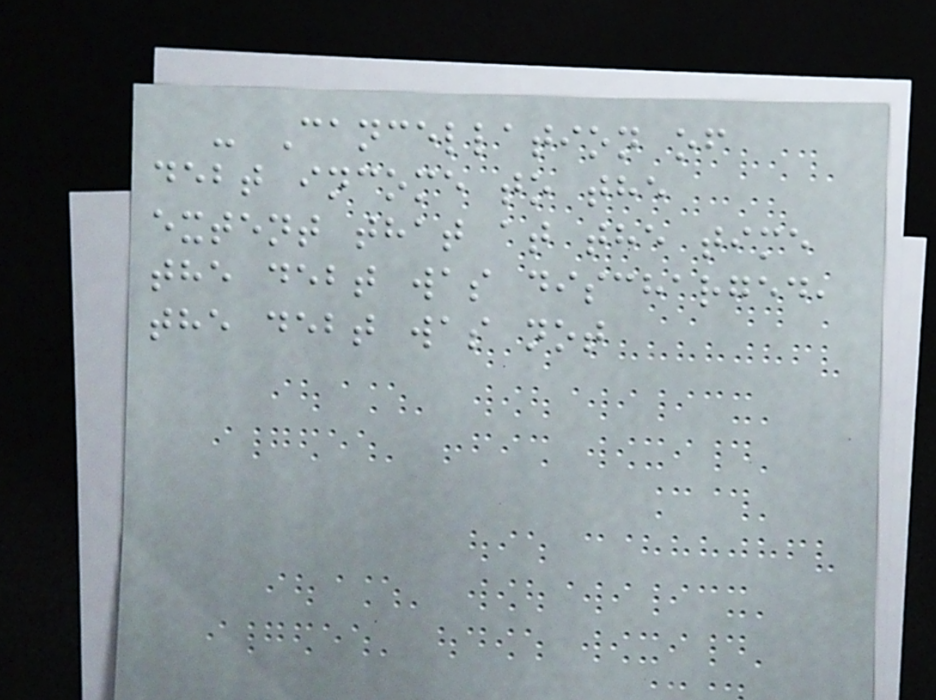- Cancellation of
debt income to the
extent that at the time
the debt was discharged,
the debt was not
